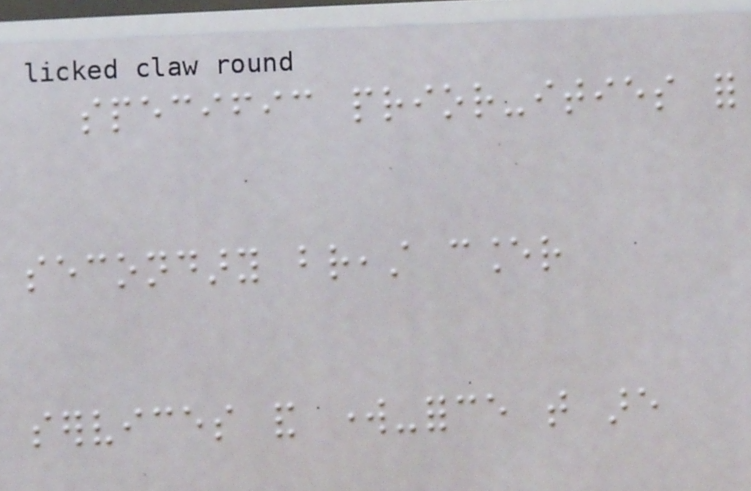specific prior-ities for
secondary breast cancer
services and work-force that are
